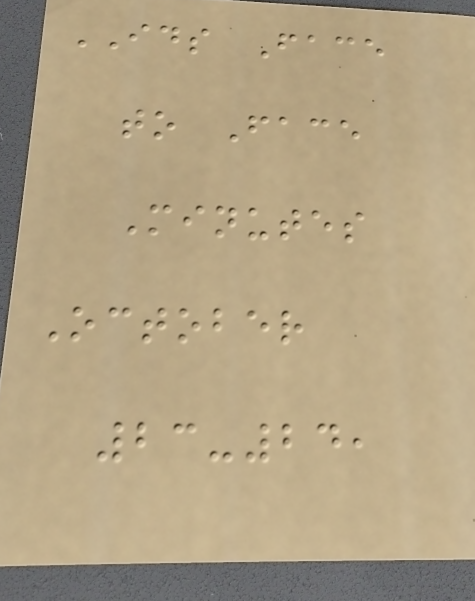IDS Face
to Face
Minutes
October
23-24,
